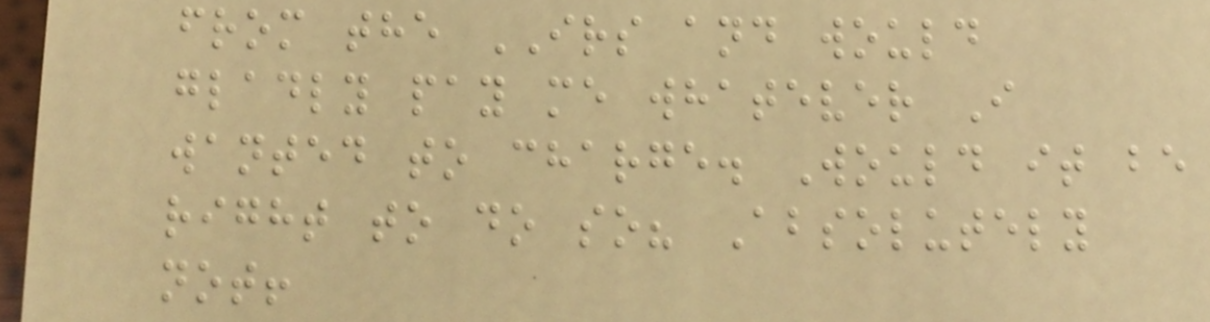from the IRS and would
gladly pay me whatever I
wanted to charge. Would it be
right to do so? Absolutely
not!
